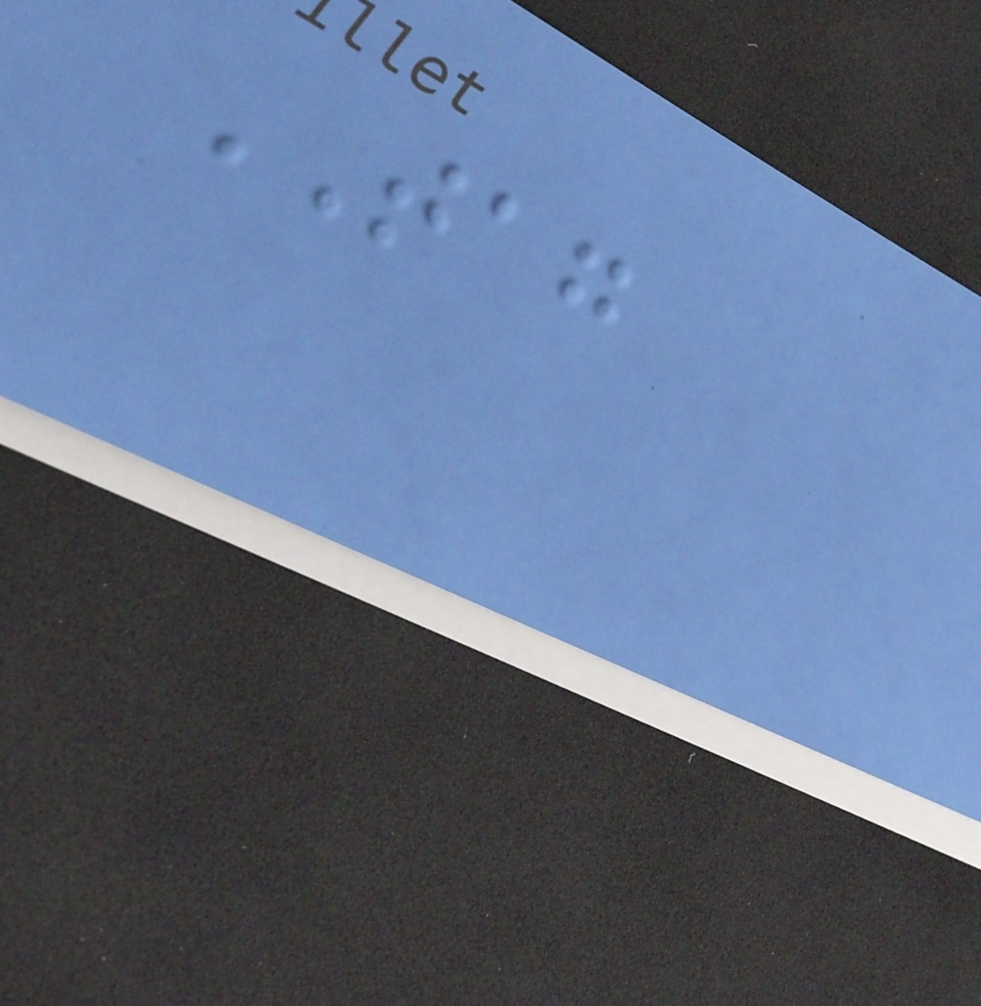TAG
